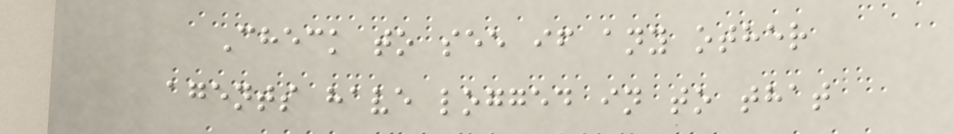Check to see if any other
agents have logged in to that
